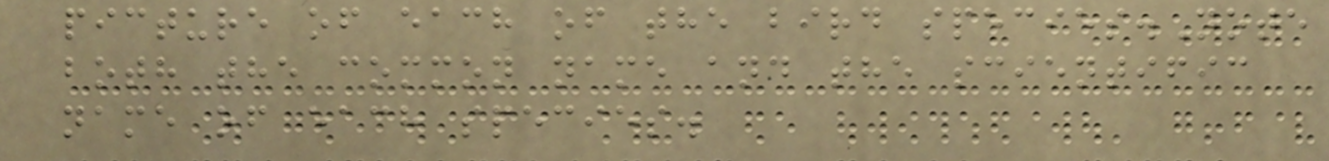picture of each of the bird species.Note
both the common name and the scientific
name of each species.
